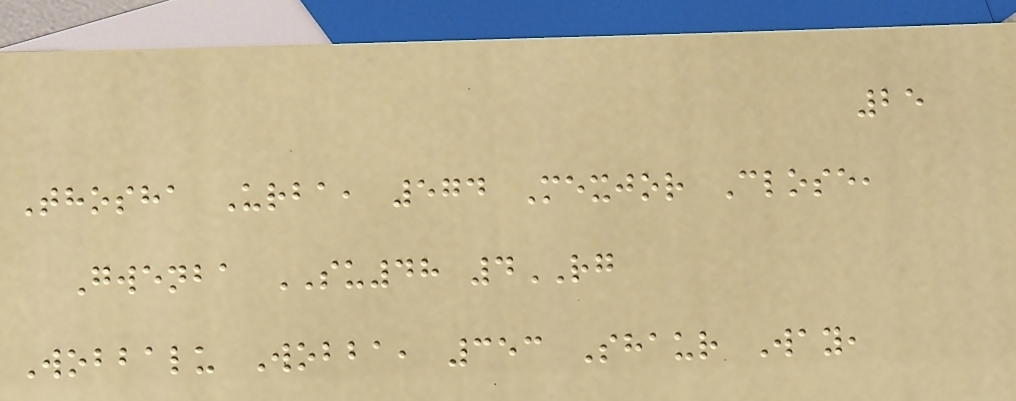25
Thosha Urba, 574 Mexjor Close,
Gwenba SU48 4RG
Wobbalu Wobba, 353 Shaur Way,
